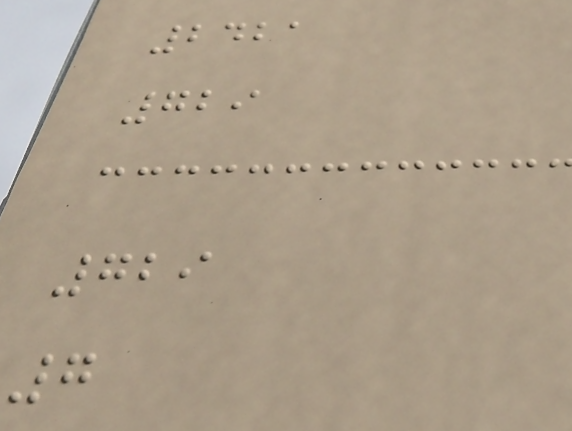2421
729
729
7
